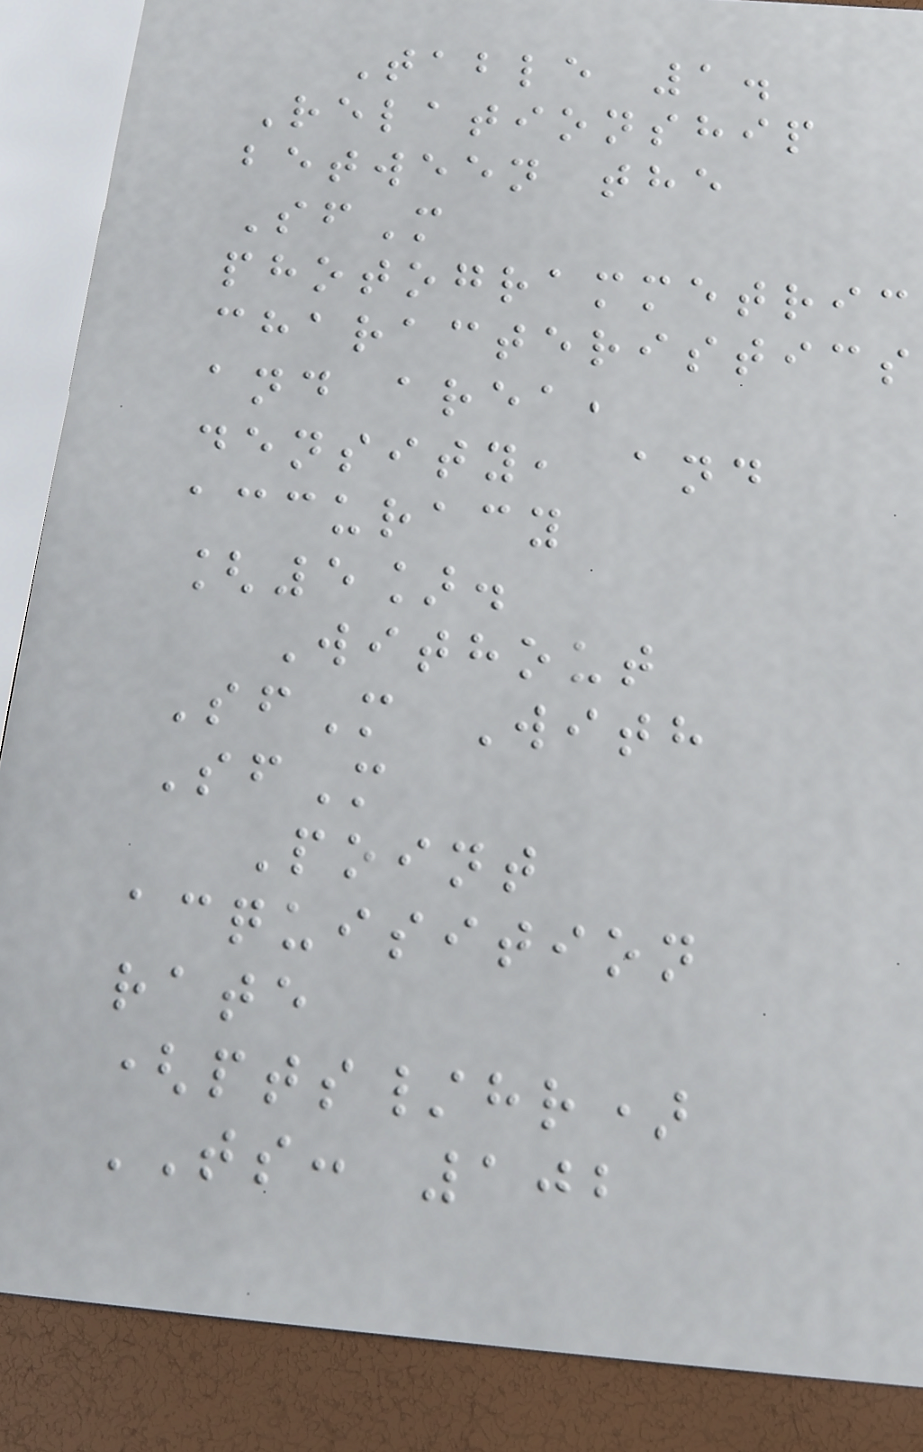Table 1.
Relationship
between the
SfM
photogrammetric
characteristics
and area,
density, and
accuracy
[5].
Without
SfM With
SfM
Point
acquisition
rate
(pts/hr)
TS: 102
